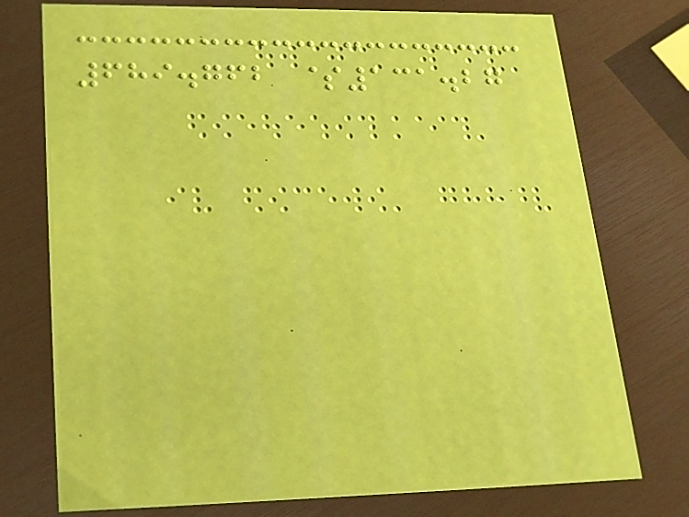689.762 $131.27
